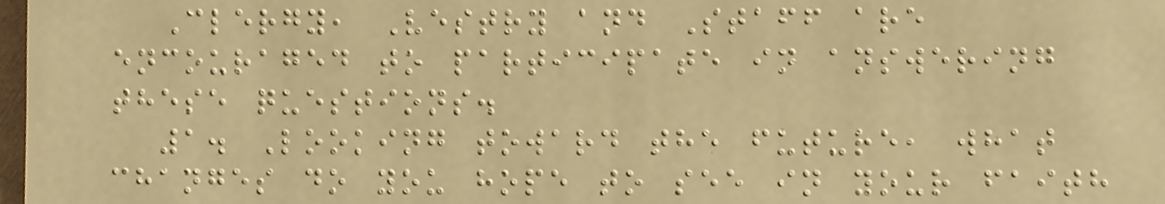Clergy, Vestry and Staff are
encouraged to participate in answering
these questions.
1. Looking toward the future, what
changes do you hope to see in your faith
